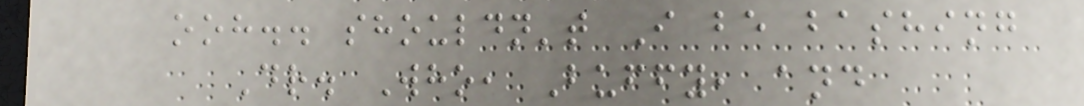ooh.. shouldn't I be bashing
Dr. Who, Buffy, and
